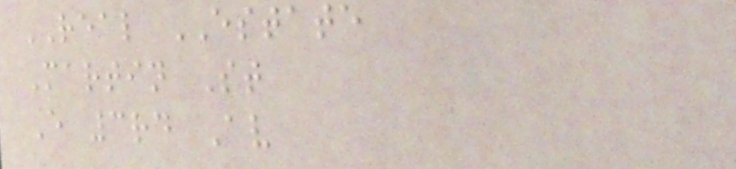REAL ESTATE
Martin St
E 3rd Av
